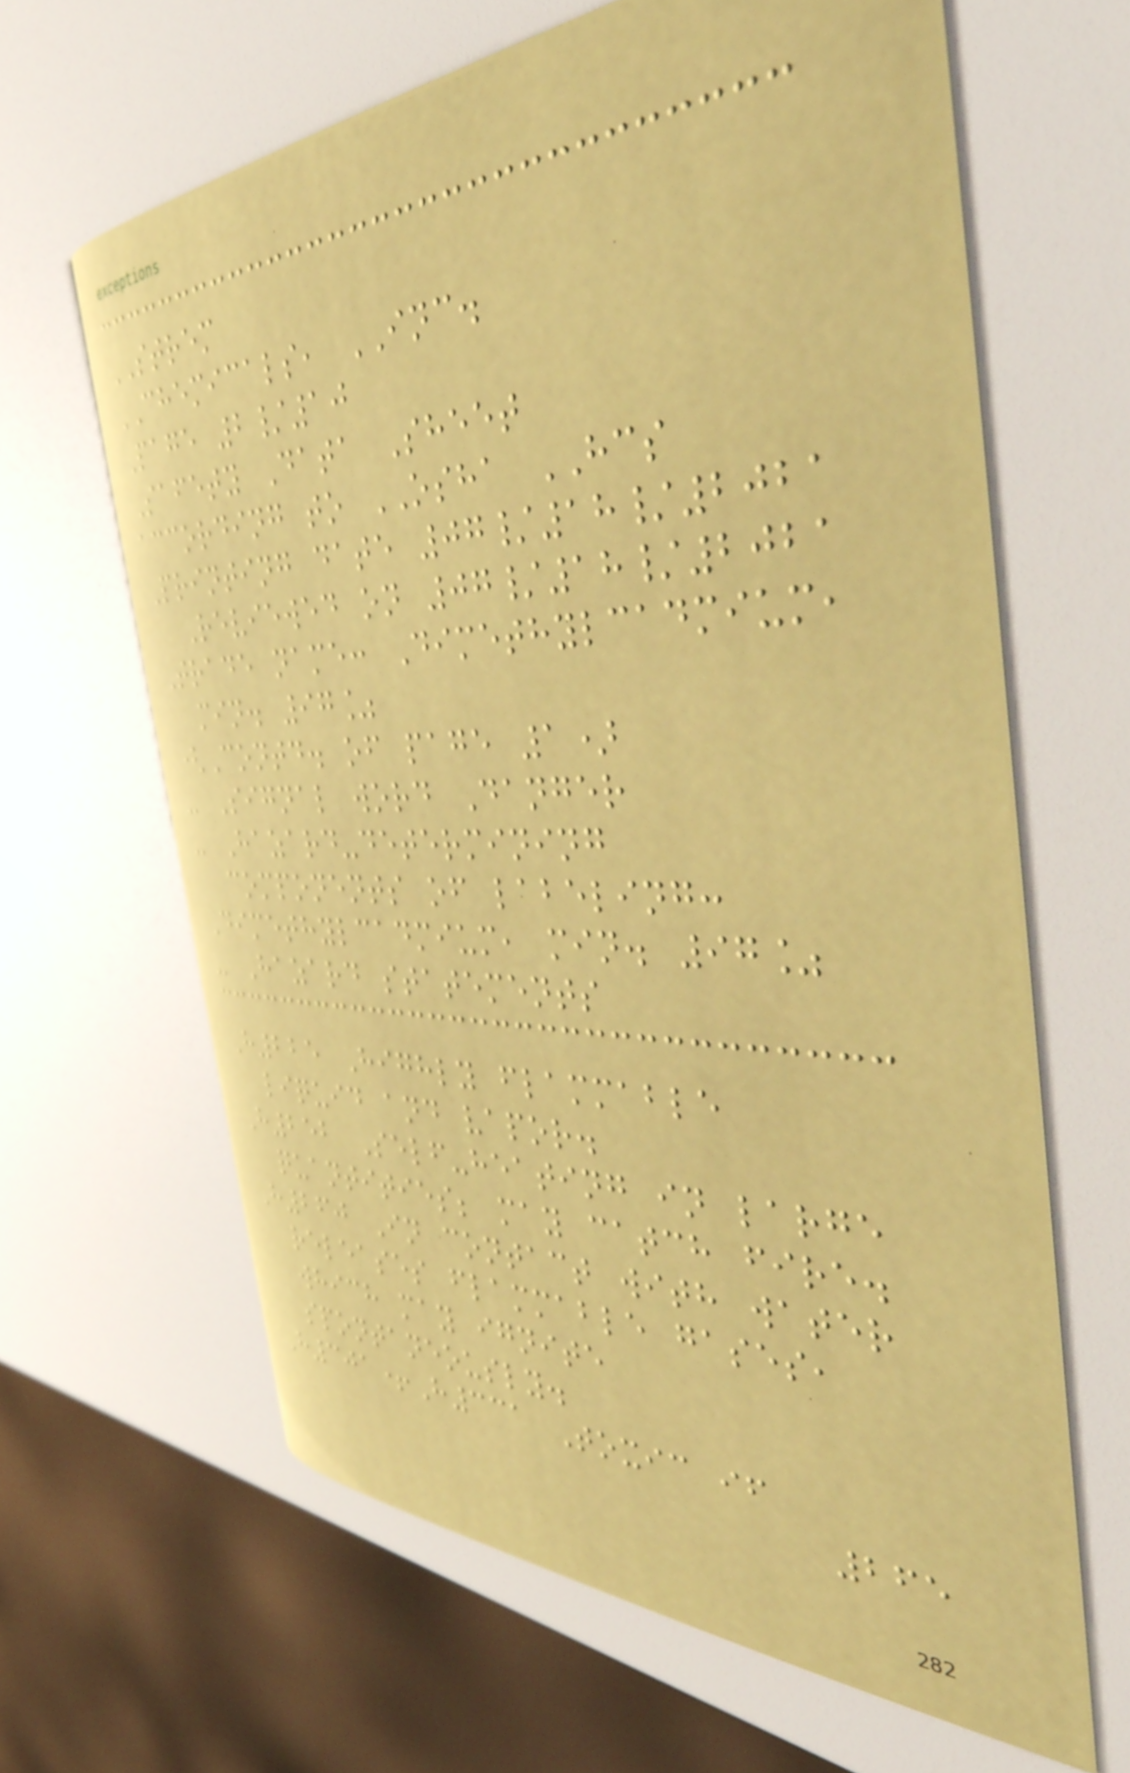STREM
CHEMICALS, INC.
Page 2/10
Safety Data Sheet
according to OSHA HCS
Printing date 07/18/2021
Reviewed on 07/18/2021
Trade name: Dimethylcadmium,
min. 97%
(Contd. of page 1)
- Signal word Danger
- Hazard-determining
components of labeling:
Dimethylcadmium, min. 97%
- Hazard statements
H225 Highly flammable
liquid and vapor.
H252 Self-heating in large
quantities; may catch fire.
H260 In contact with water
releases flammable gases,
which may ignite
spontaneously.
H301+H331 Toxic if
265
